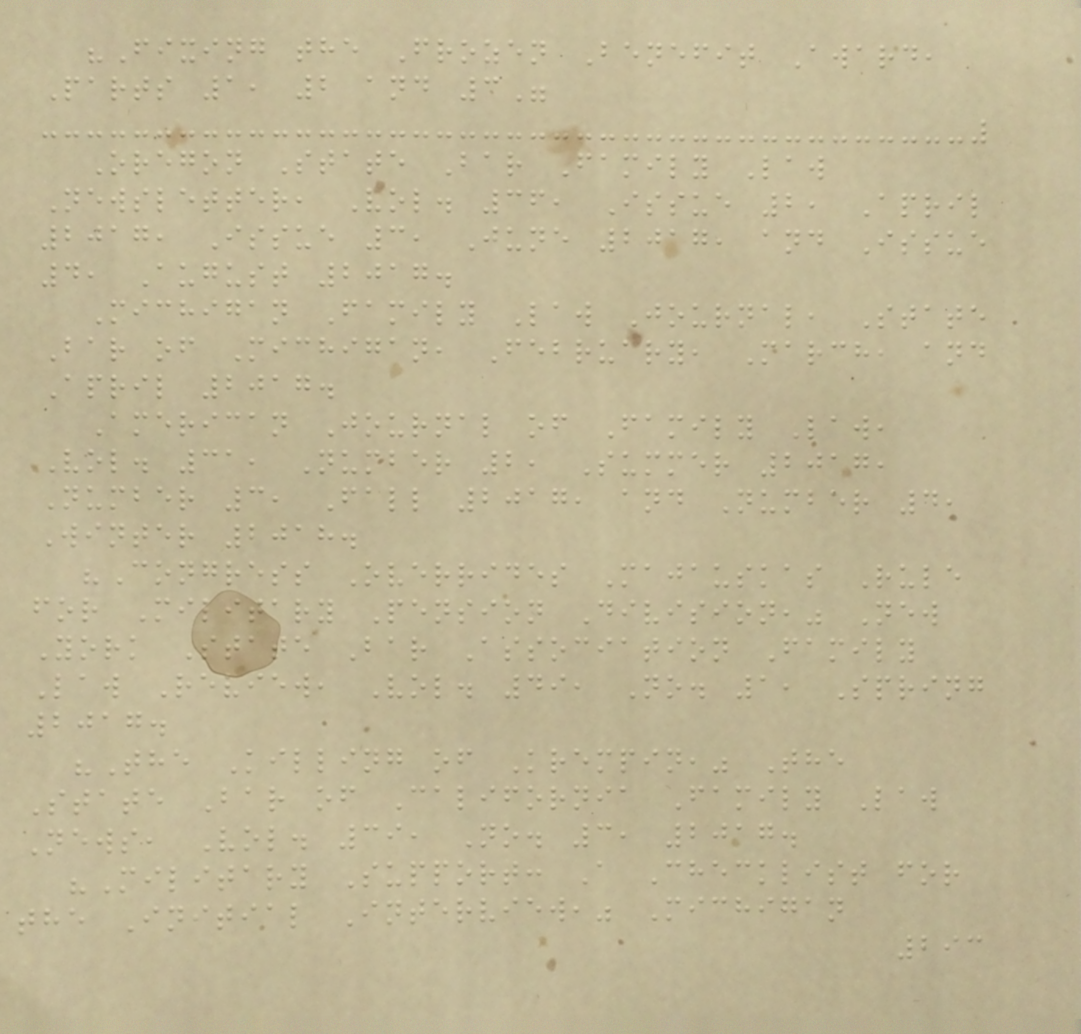"Fixing the Frozen Benefit Award,
Parts 1, 2 and 3"
Oregon State Bar Family Law
Newsletter, Vol. 36, Issue 2, April
2017, Issue 3, June 2017, and Issue
4, August 2017.
Michigan Family Law Journal, State
Bar of Michigan, February, March, and
April 2017.
American Journal of Family Law,
Vol. 31, Number 2, Summer 2017,
Number 3, Fall 2017, and Number 4,
Winter 2018.
"Congress Overrides Majauskas Rule
for Military Pension Division," New
York State Bar Association Family
Law Review, Vol. 49, No. 1, Spring
2017.
"The Killing of Krempin," The
State Bar of California Family Law
News, Vol. 39, No. 3, 2017.
"Military Support: A Checklist for
the Initial Interview," Michigan
293
